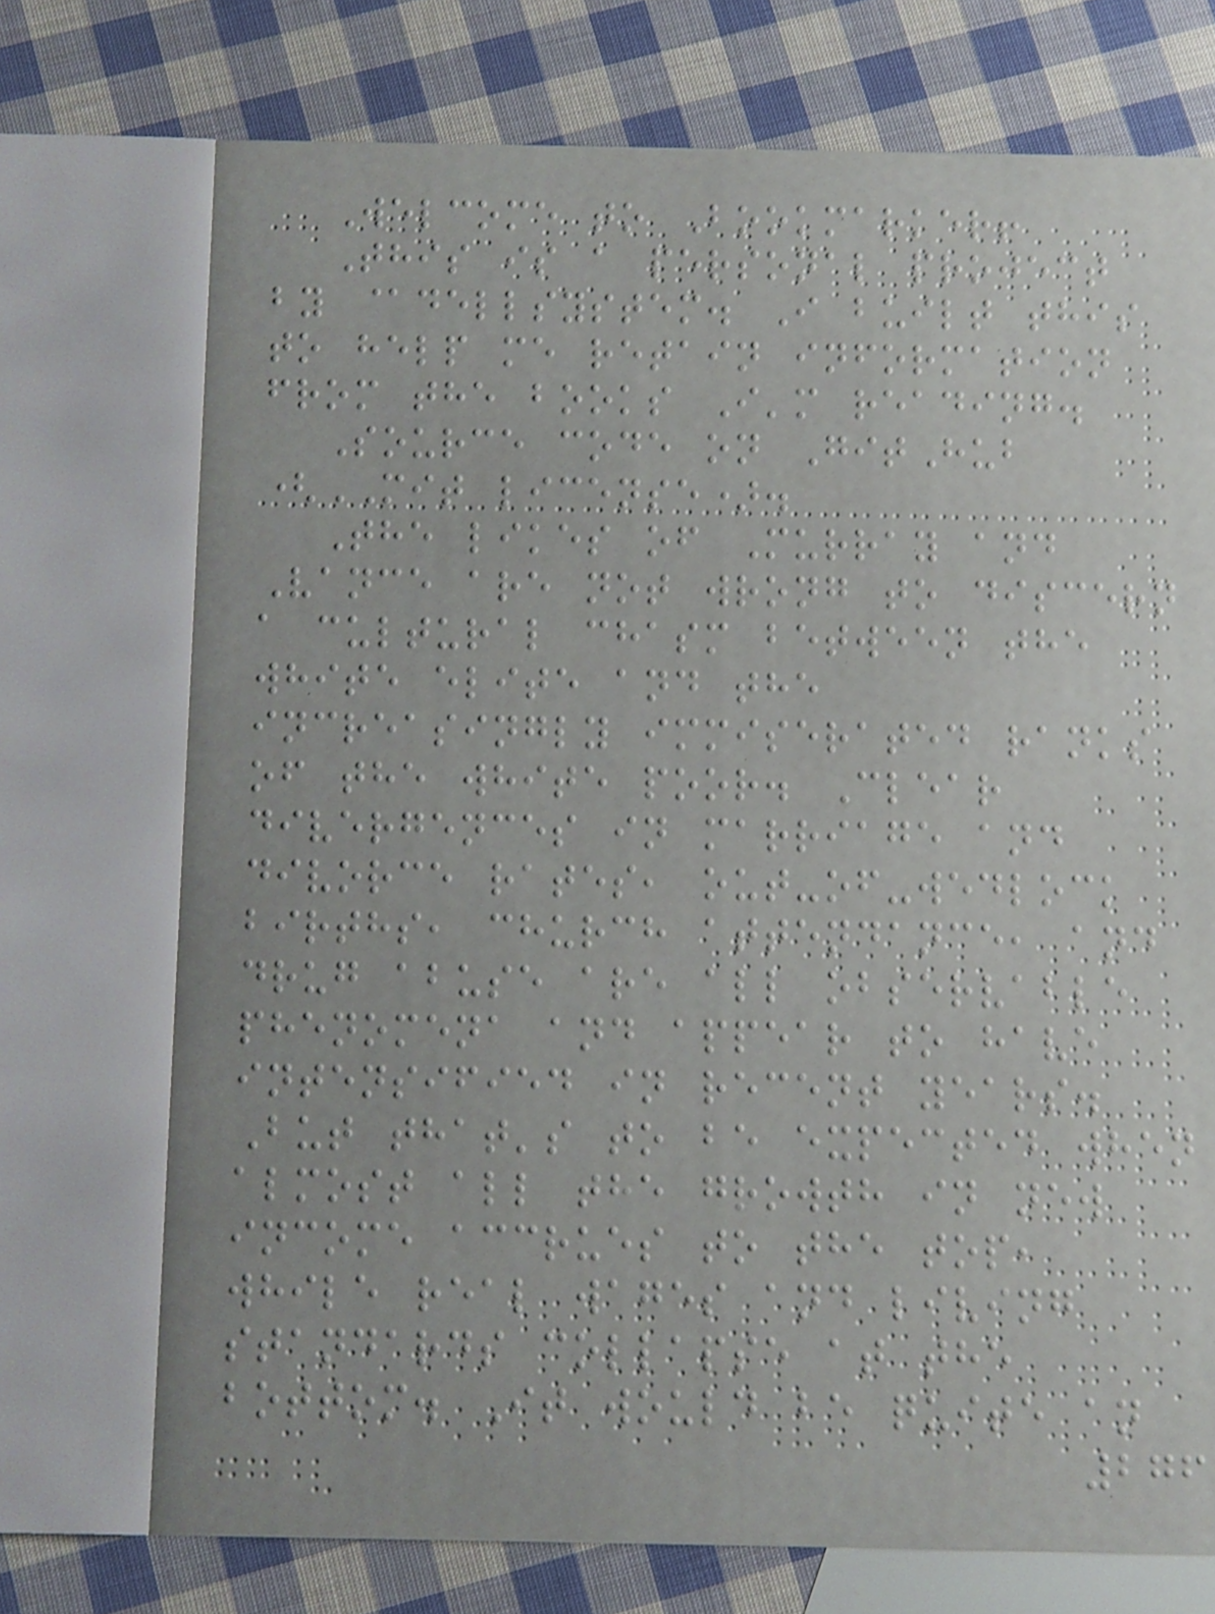Welcome to Bookmarker!
This is a personal project
by @dellsystem. I built this
to help me retain information
from the books I'm reading.
Source code on GitHub
(MIT license).
The likes of Murray and
Vance are not wrong to discern
a cultural chasm between the
white elite and the
increasingly immiserated ranks
of the white poor. Clear
divergences in marriage and
divorce rates, out-of-wedlock
births, church attendance, and
drug abuse are all observable
phenomena and appear to have
intensified in recent years.
But that's to be expected when
almost all the growth in new
income accrues to the top,
while real wages and living
standards collapse at the
bottom. It would be quite an
276
